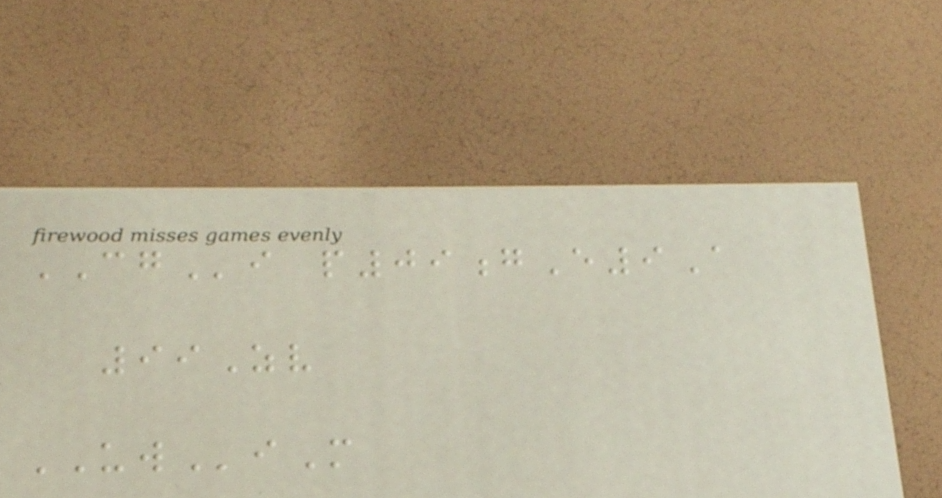CGi p09gE9A
99Zv
UWiM
